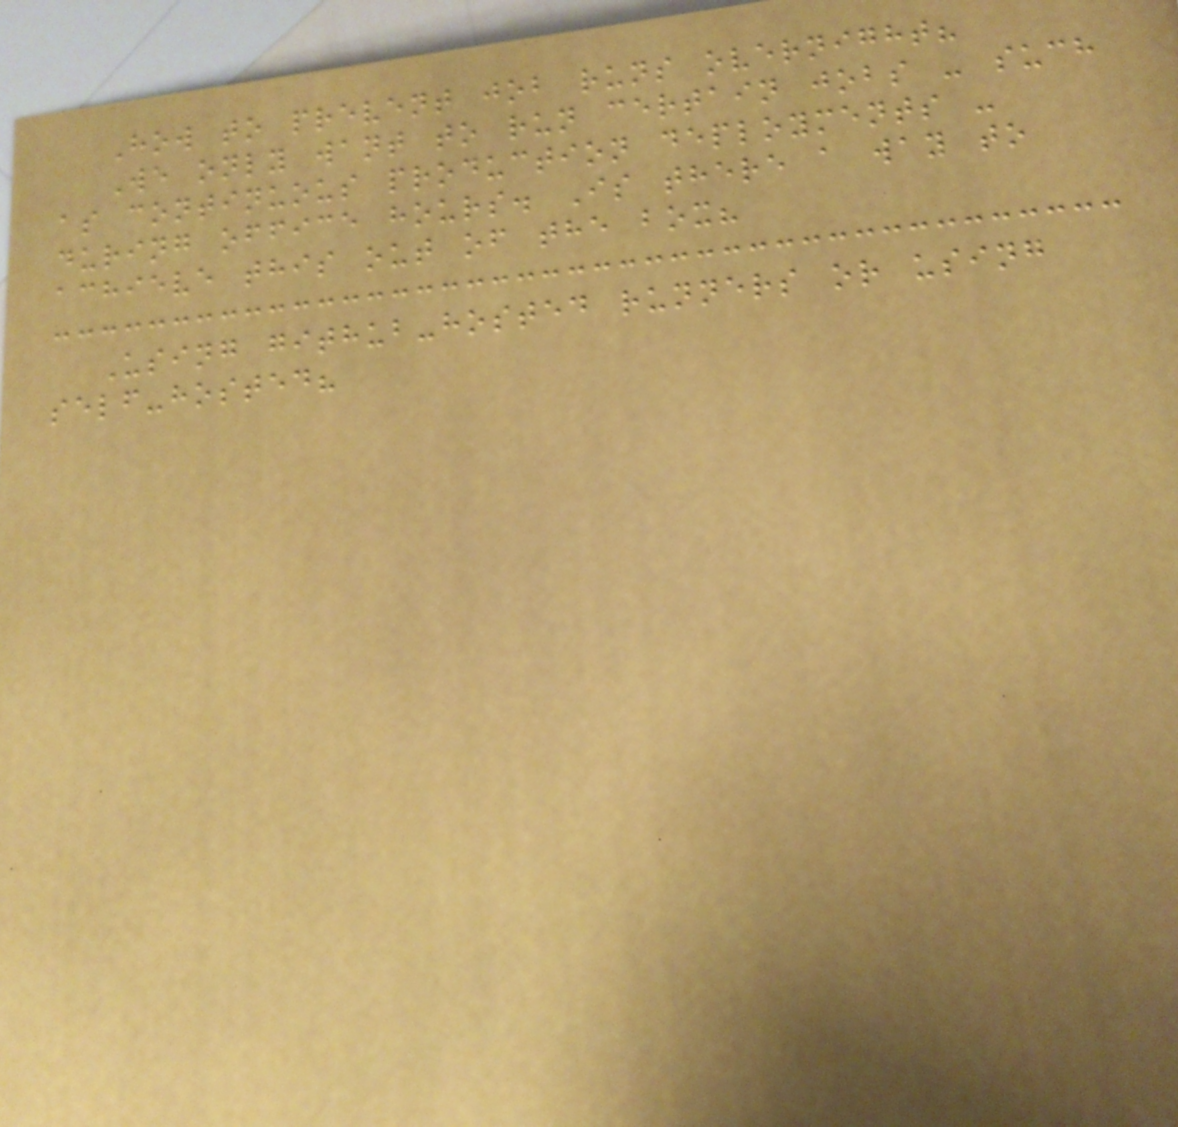How to prevent job runs overnight?
We only want to run certain jobs - such
as continuous production deployments -
during office hours. Is there a way to
achieve this out of the box?
Using github-hosted runners or using
self-hosted?
